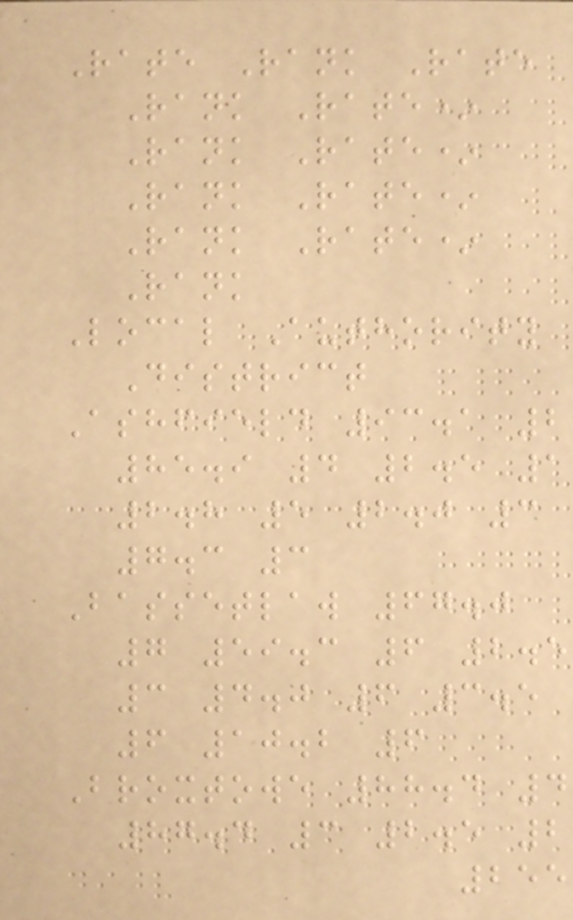Rate Rank Rate
Rank Rate*
Rank Rate*
Rank Rate*
Rank Rate*
Rank
Local Authority
District
Ashfield 93.1 2
85.9 4 2.5 1
2.8 5 2.0 3
7.3 3
Bassetlaw 67.0
7 59.3 6 2.5
3 4.0 6 3.5
6 10.2 6
Broxtowe 88.4 4
87.4 3 2.5 2
255
